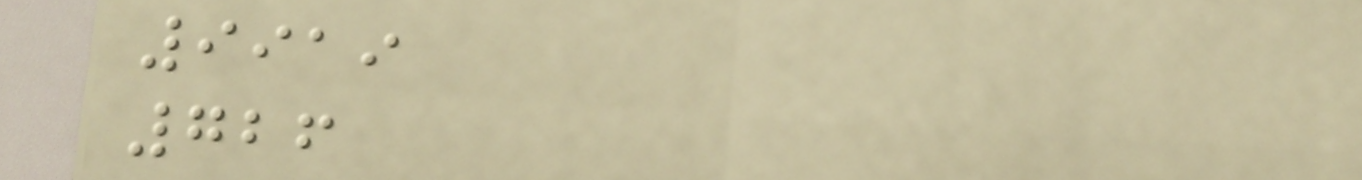9919
726
